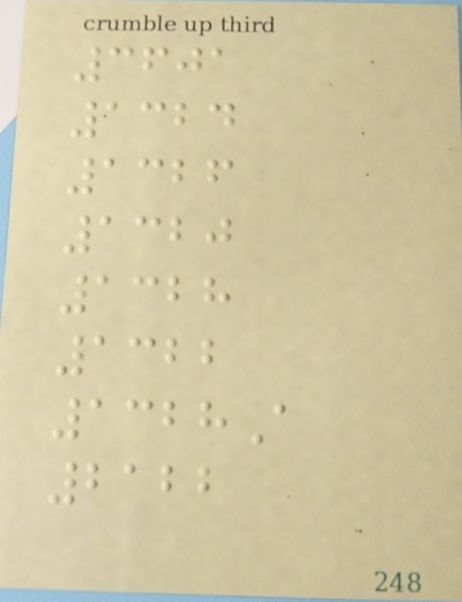3601
1324
1326
1320
1328
1322
1328A
2122
